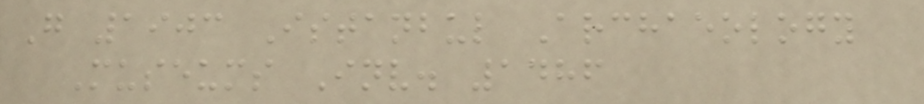G 1903 Istanbul Archaeology
Museums Inv. 1486
